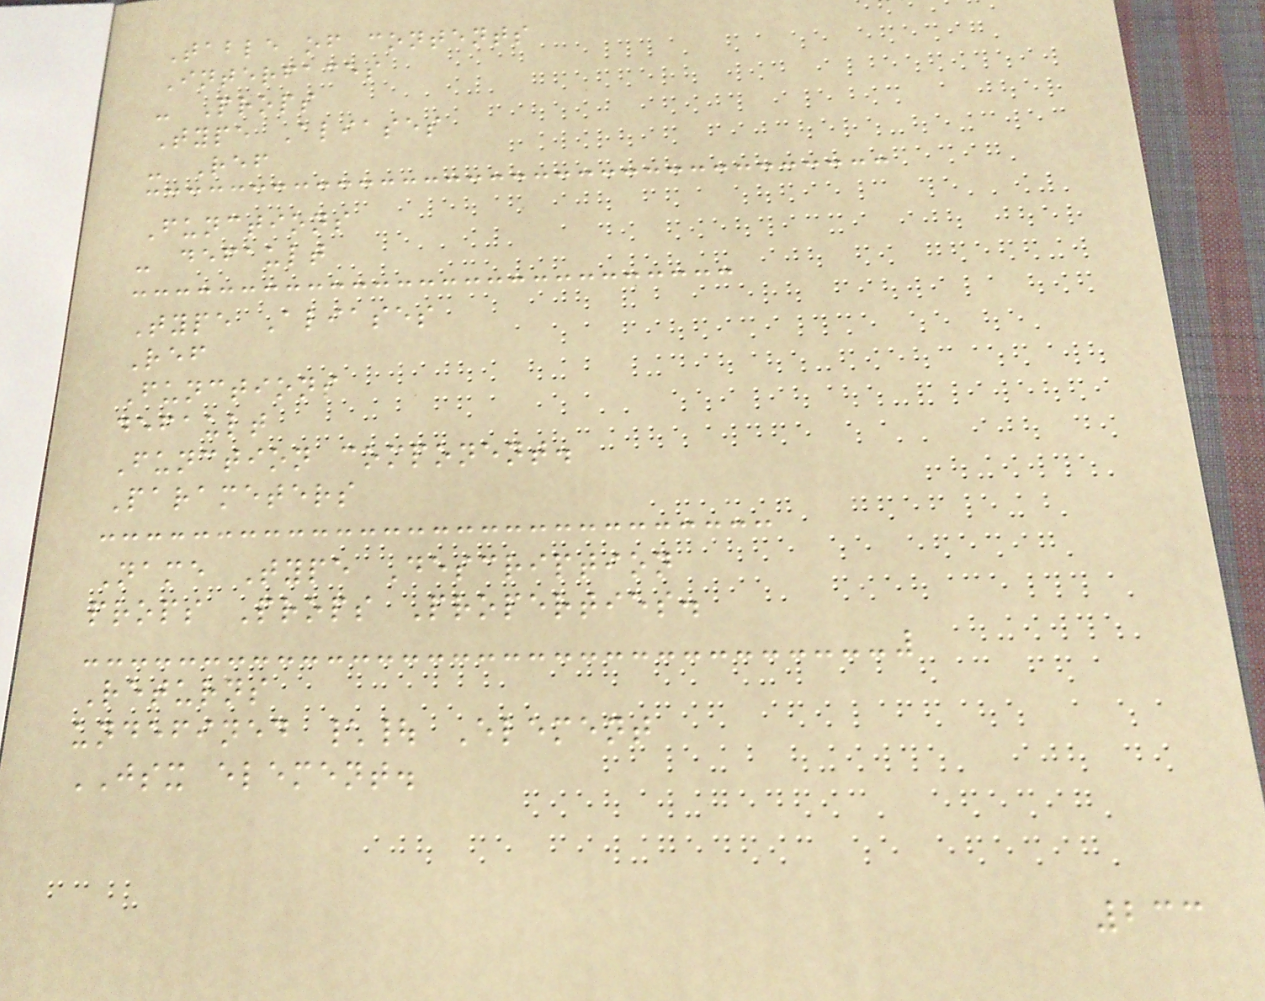Table of contents
Interfaces
- Props
Type Aliases
- Ref
Functions
- default
Type Aliases
Ref
Functions
default
Function component.
Parameters
Name Type Description
props Props Properties.
Returns
undefined \| Element
JSX element.
233
